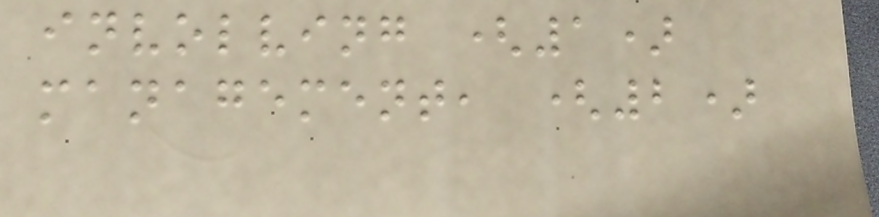involving (1)
management, (2)
